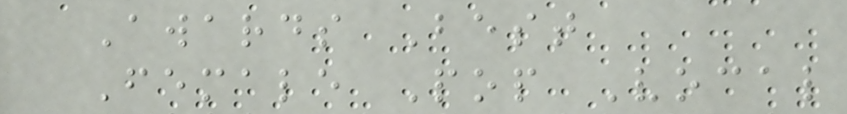Awards Best
Female Pop Vocal
